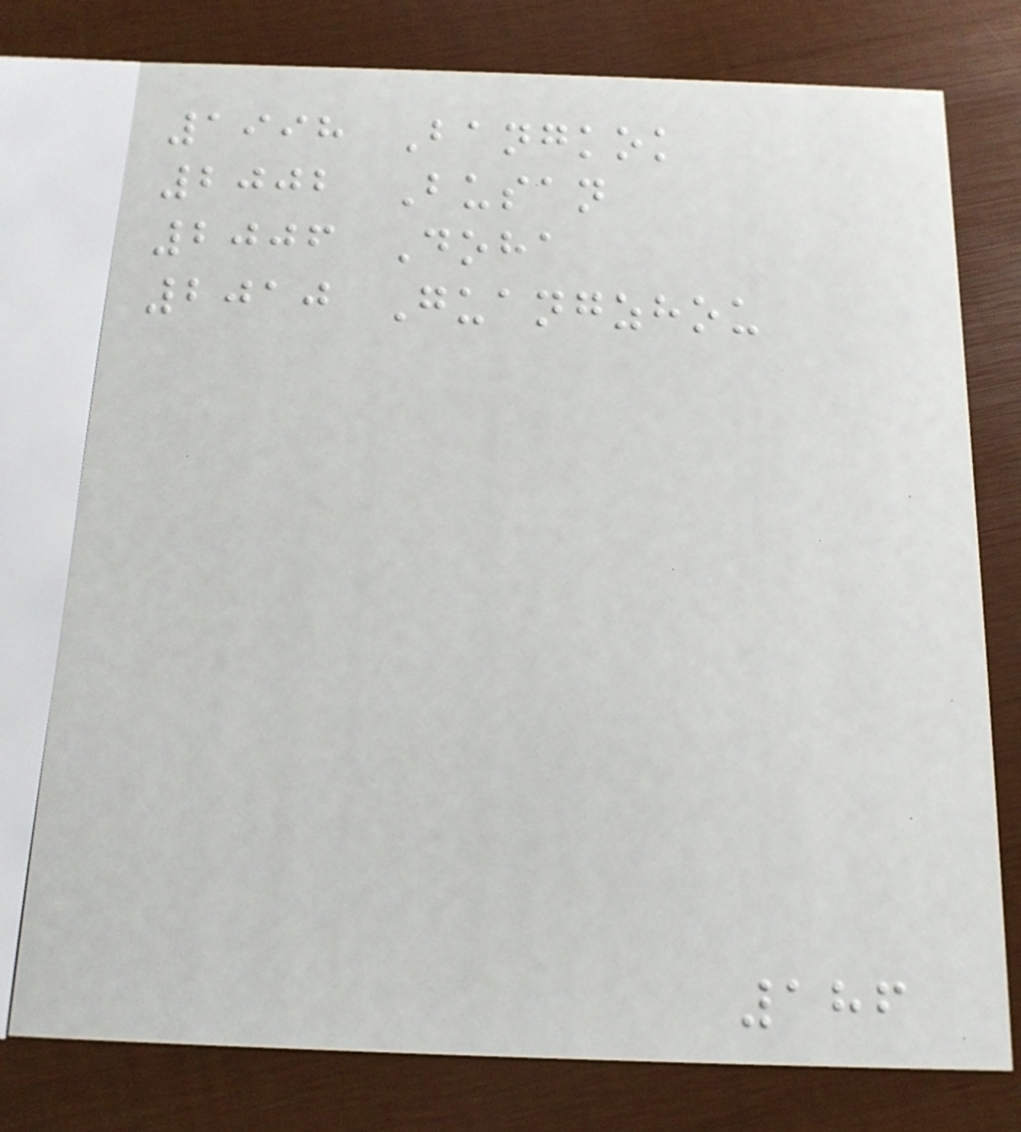1998 Bangkok
2002 Busan
2006 Doha
2010 Guangzhou
186
